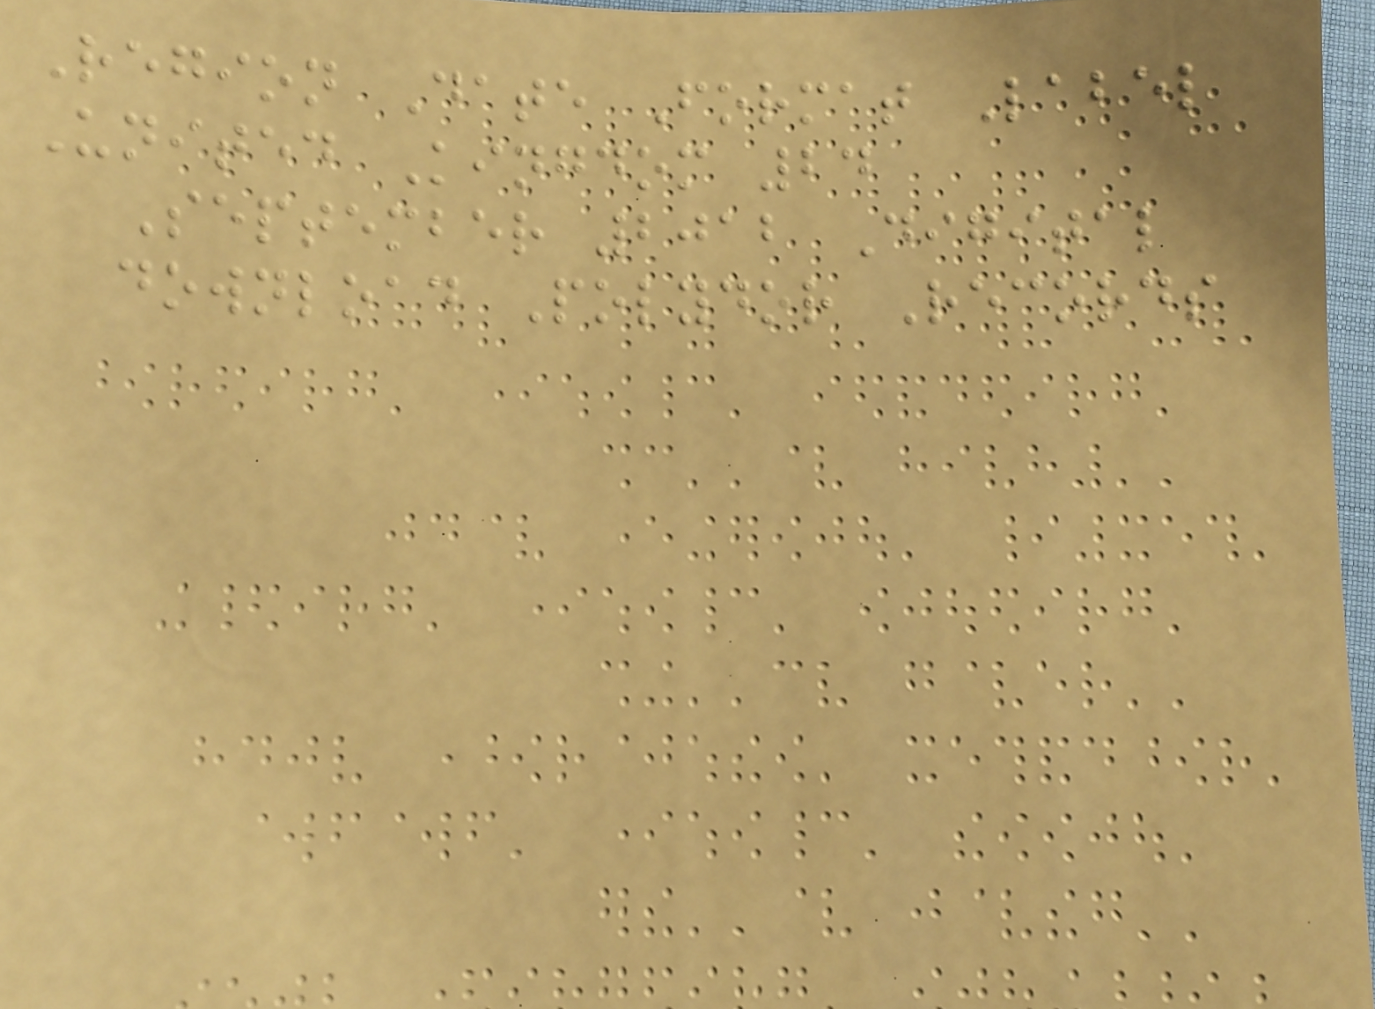Region Date Format Label
United Kingdom 24
September 2012 Digital
download Polydor Records
